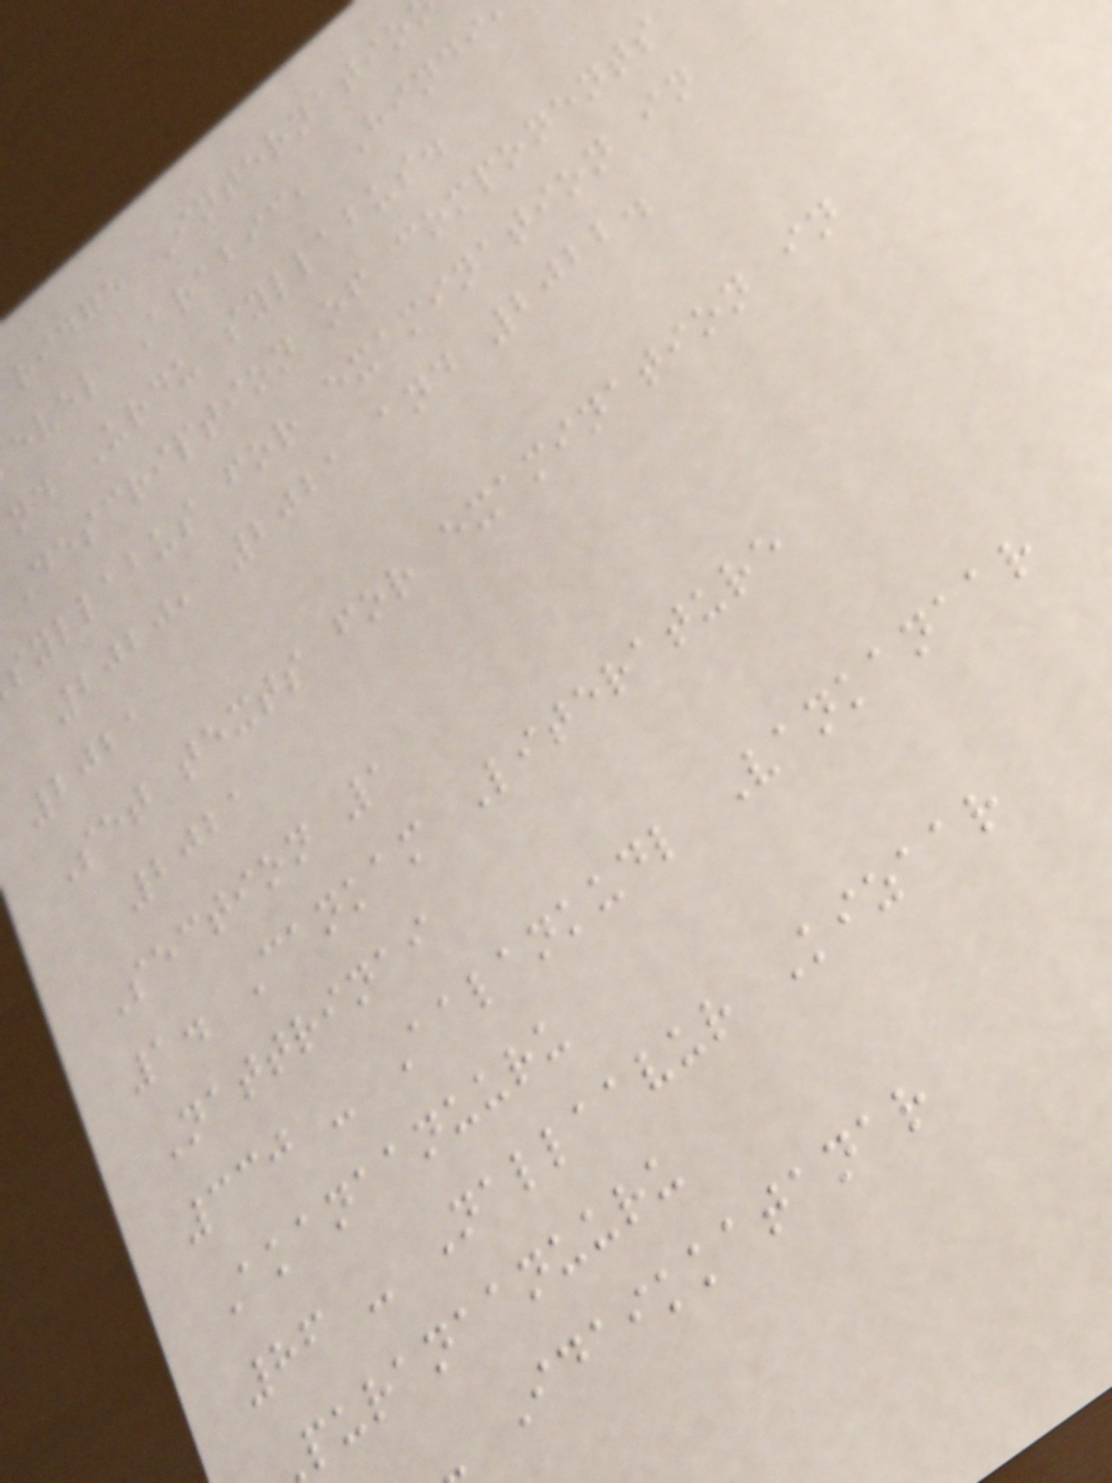ridge Internatio
evel Arabic, Hindi
nd Urdu syllabus.
Description of components
syllabus for examination in
2020, 2021 and 2022.
2021
Set texts for examination in
2021
Section 1
1. Cankam Literature
Nattrinai
330 - Aalankudl Vankanaar
Akanaanuuru
86 - Nallaavur Kizaar
puranaanuuru
Idaikkatanar
